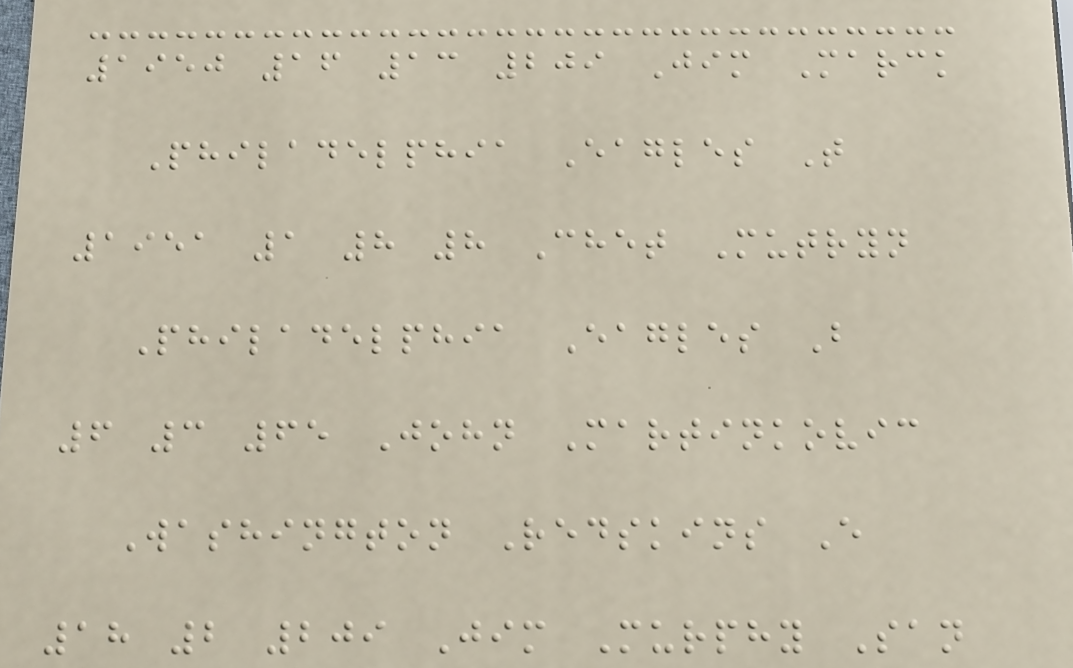1950 16 13 209 Jim Marck
Philadelphia Eagles T
1951 1 8 8 Chet Mutryn
Philadelphia Eagles B
6 3 65 John Martinkovic
Washington Redskins E
18 2 209 Jim Murphy San
